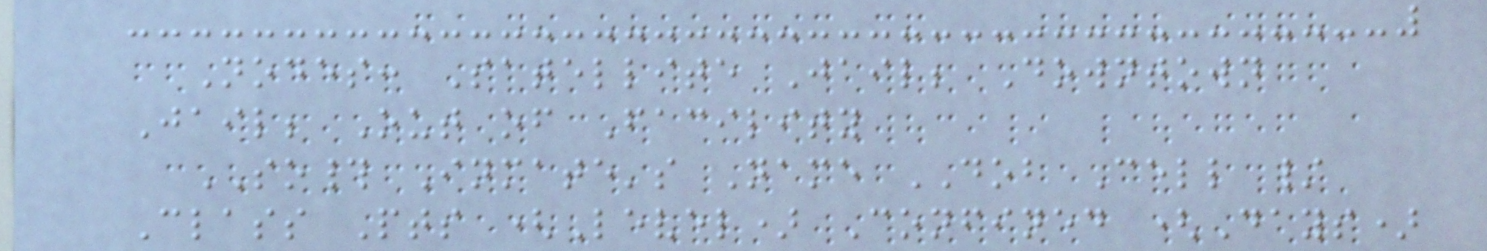Nodes: Satellite Jail; Downtown
Jail; Out of Facility
SO# Inmate's Name DOB Cell /
Class Pts (Level) Confined (Days)
